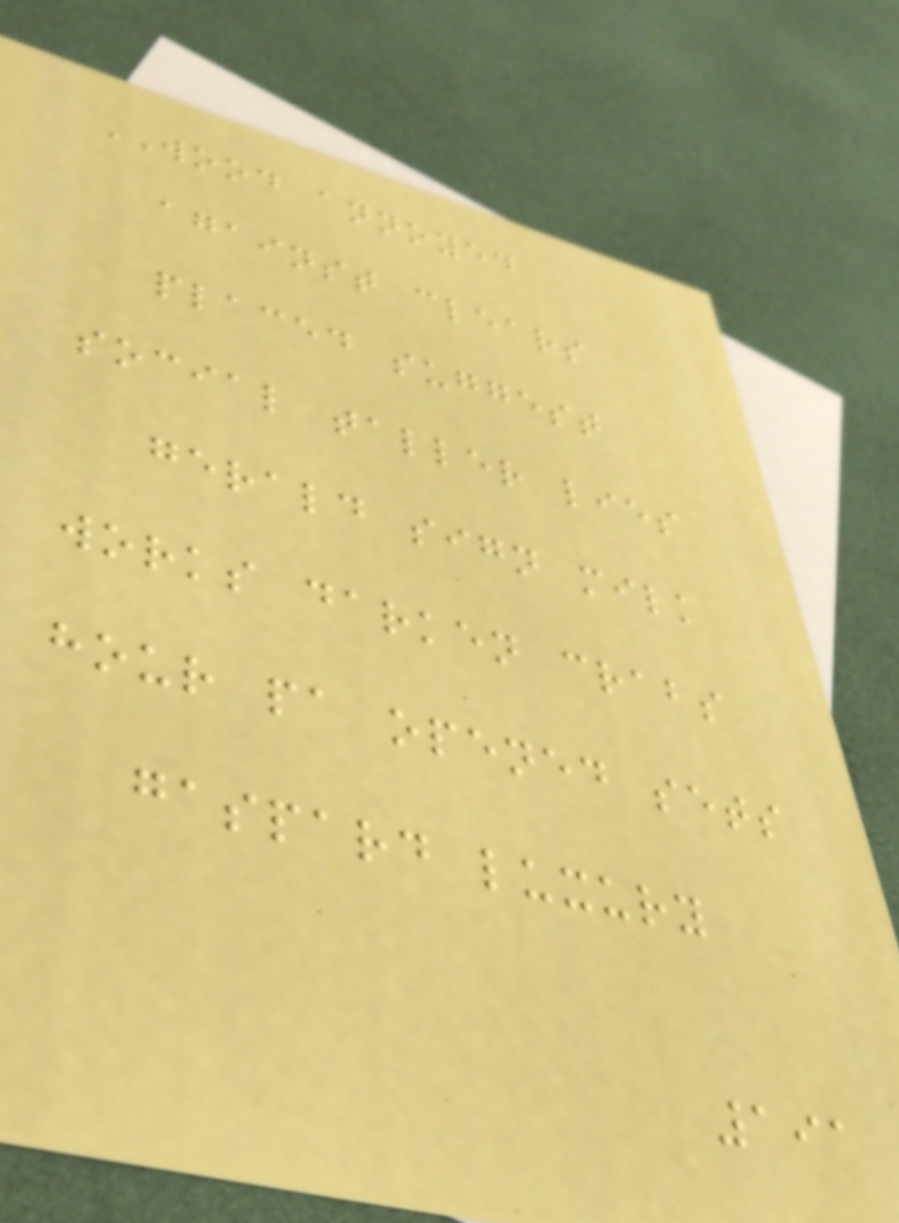WOOD annoyed
against clears
placed suggest
social taller lies
gerald sign milk
works darken crabs
hour pa opened sets
gaspard luxury
191
